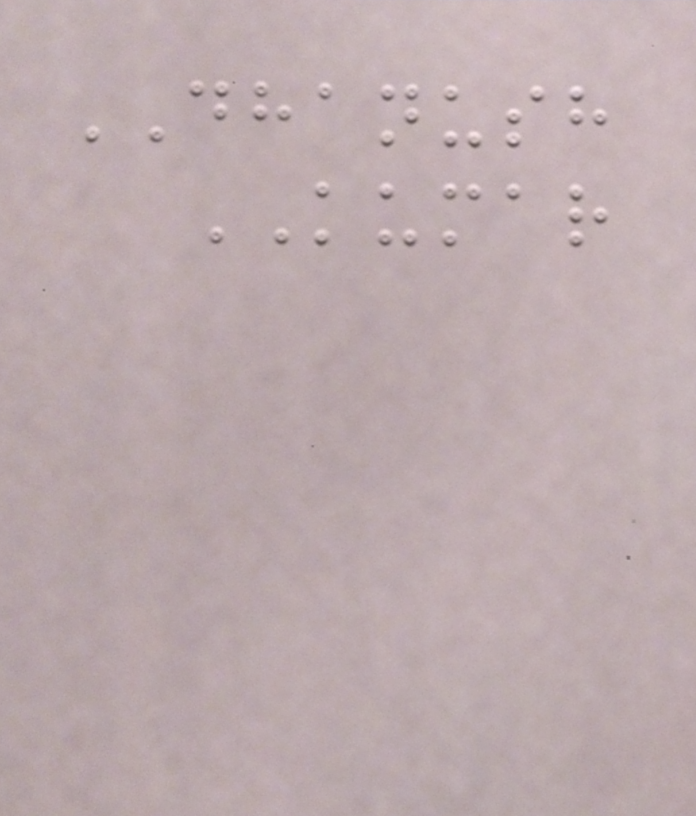DHANUSH
KUMAR
